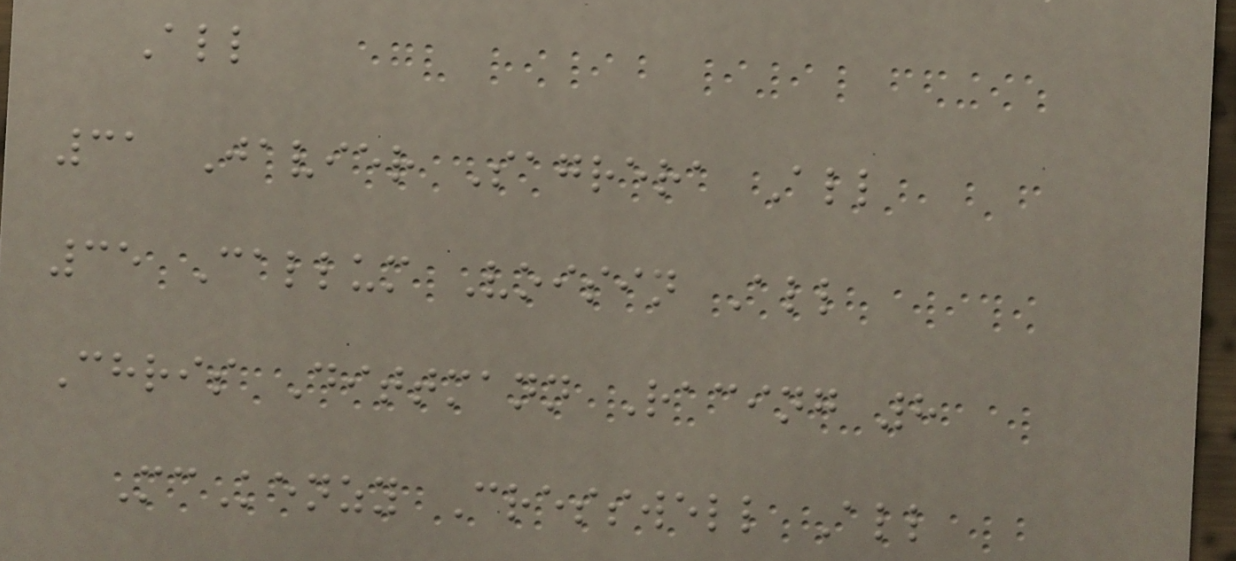All
31 Javier Sagrera All
35 Callum Voisin All
Chris Dittmann Racing 8
McKenzy Cresswell All
